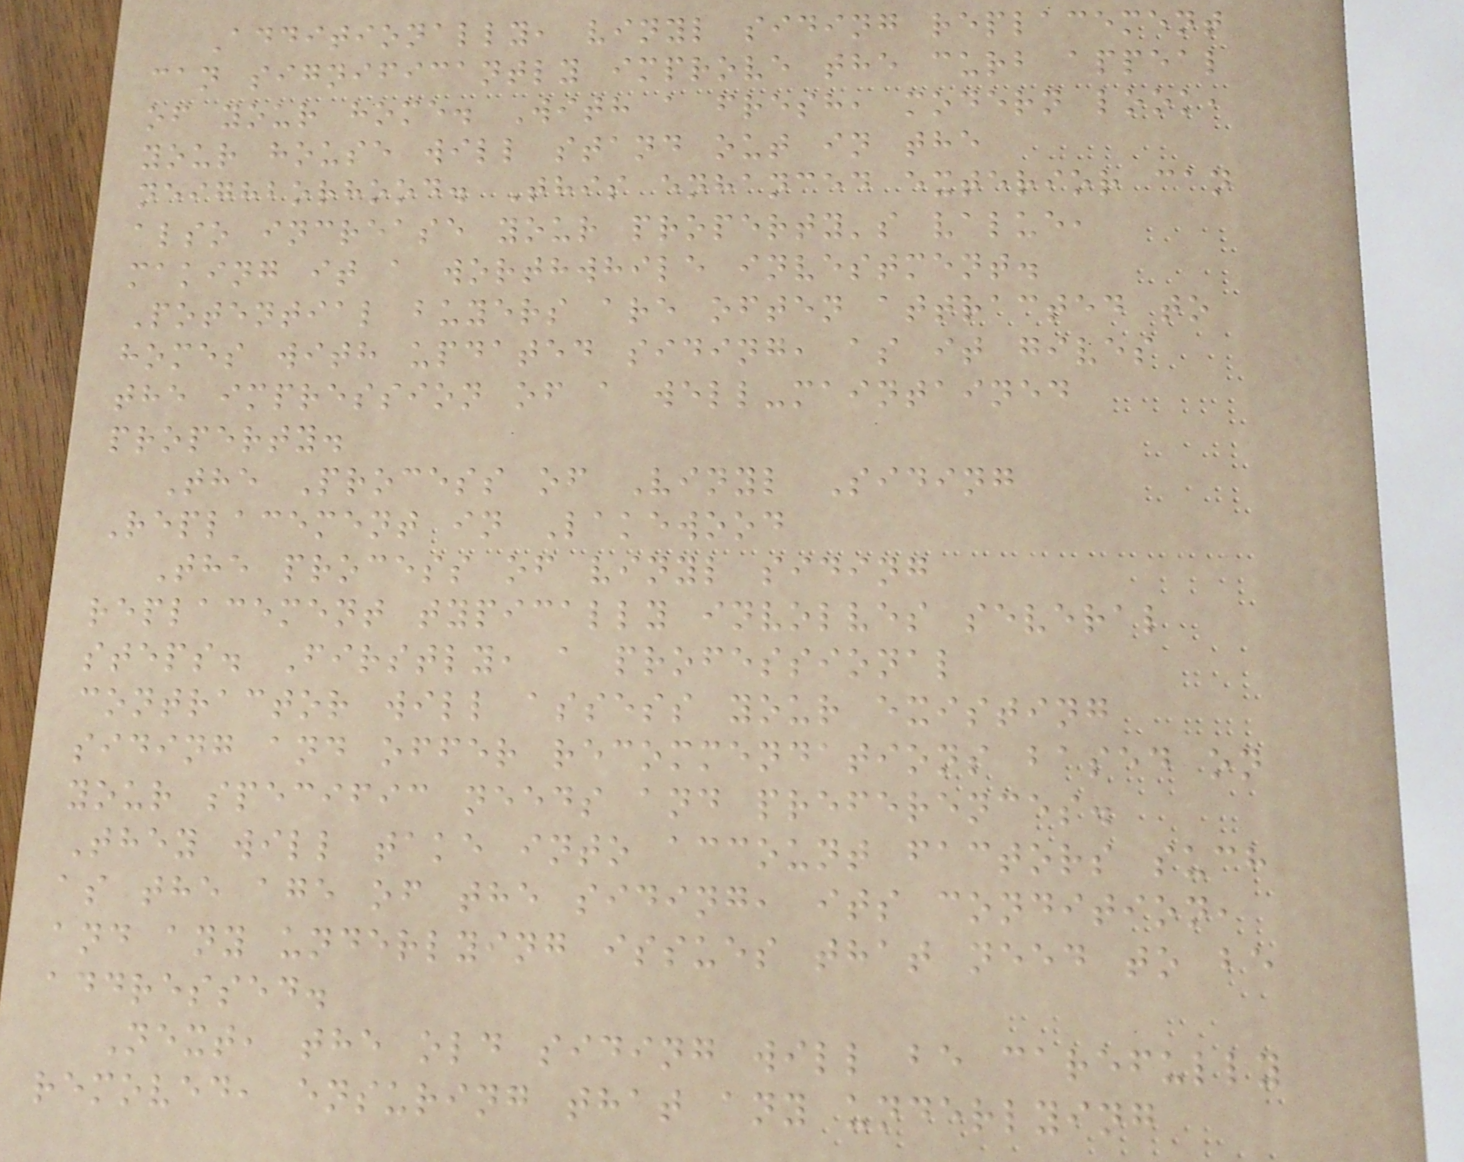Additionally, vinyl siding replacement
can significantly improve the curb appeal
of your home. With a fresh, modern look,
your house will stand out in the
neighborhood. This enhanced exterior can
also increase your property's value,
making it a worthwhile investment.
Potential buyers are often attracted to
homes with updated siding, as it gives
the impression of a well-maintained
property.
The Process of Vinyl Siding
Replacement in Lakewood
The process of vinyl siding
replacement typically involves several
steps. Firstly, a professional
contractor will assess your existing
siding and offer recommendations based on
your specific needs and preferences.
They will take into account factors such
as the age of the siding, its condition,
and any underlying issues that need to be
addressed.
Next, the old siding will be carefully
removed, ensuring that any underlying
